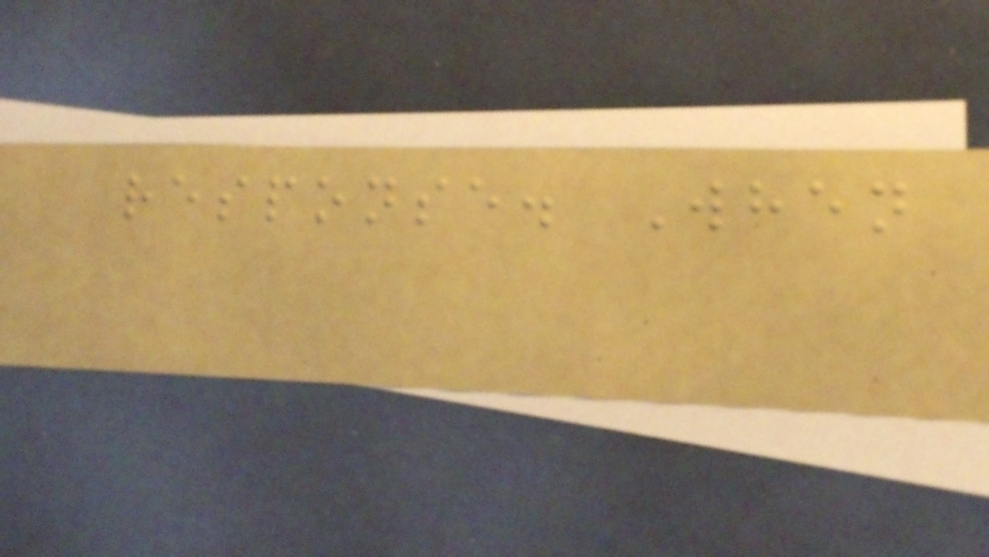response. When
